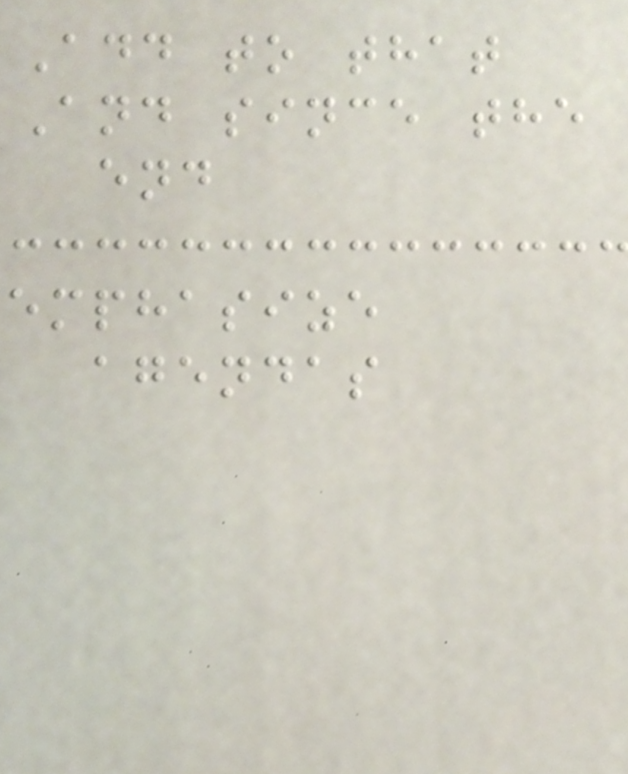Add to that
And since the
end
emphasize
agendas
